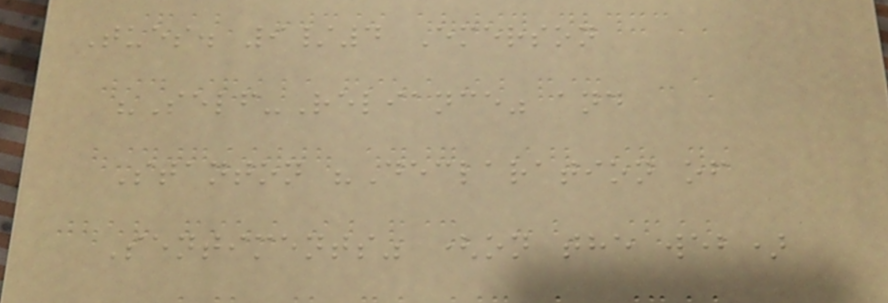Tues. 9/4 Emerson
"Self-Reliance" and
Stanton "Declaration of
Sentiments" (on the web)
